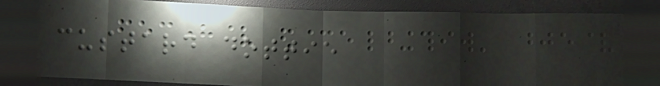custard dottie
